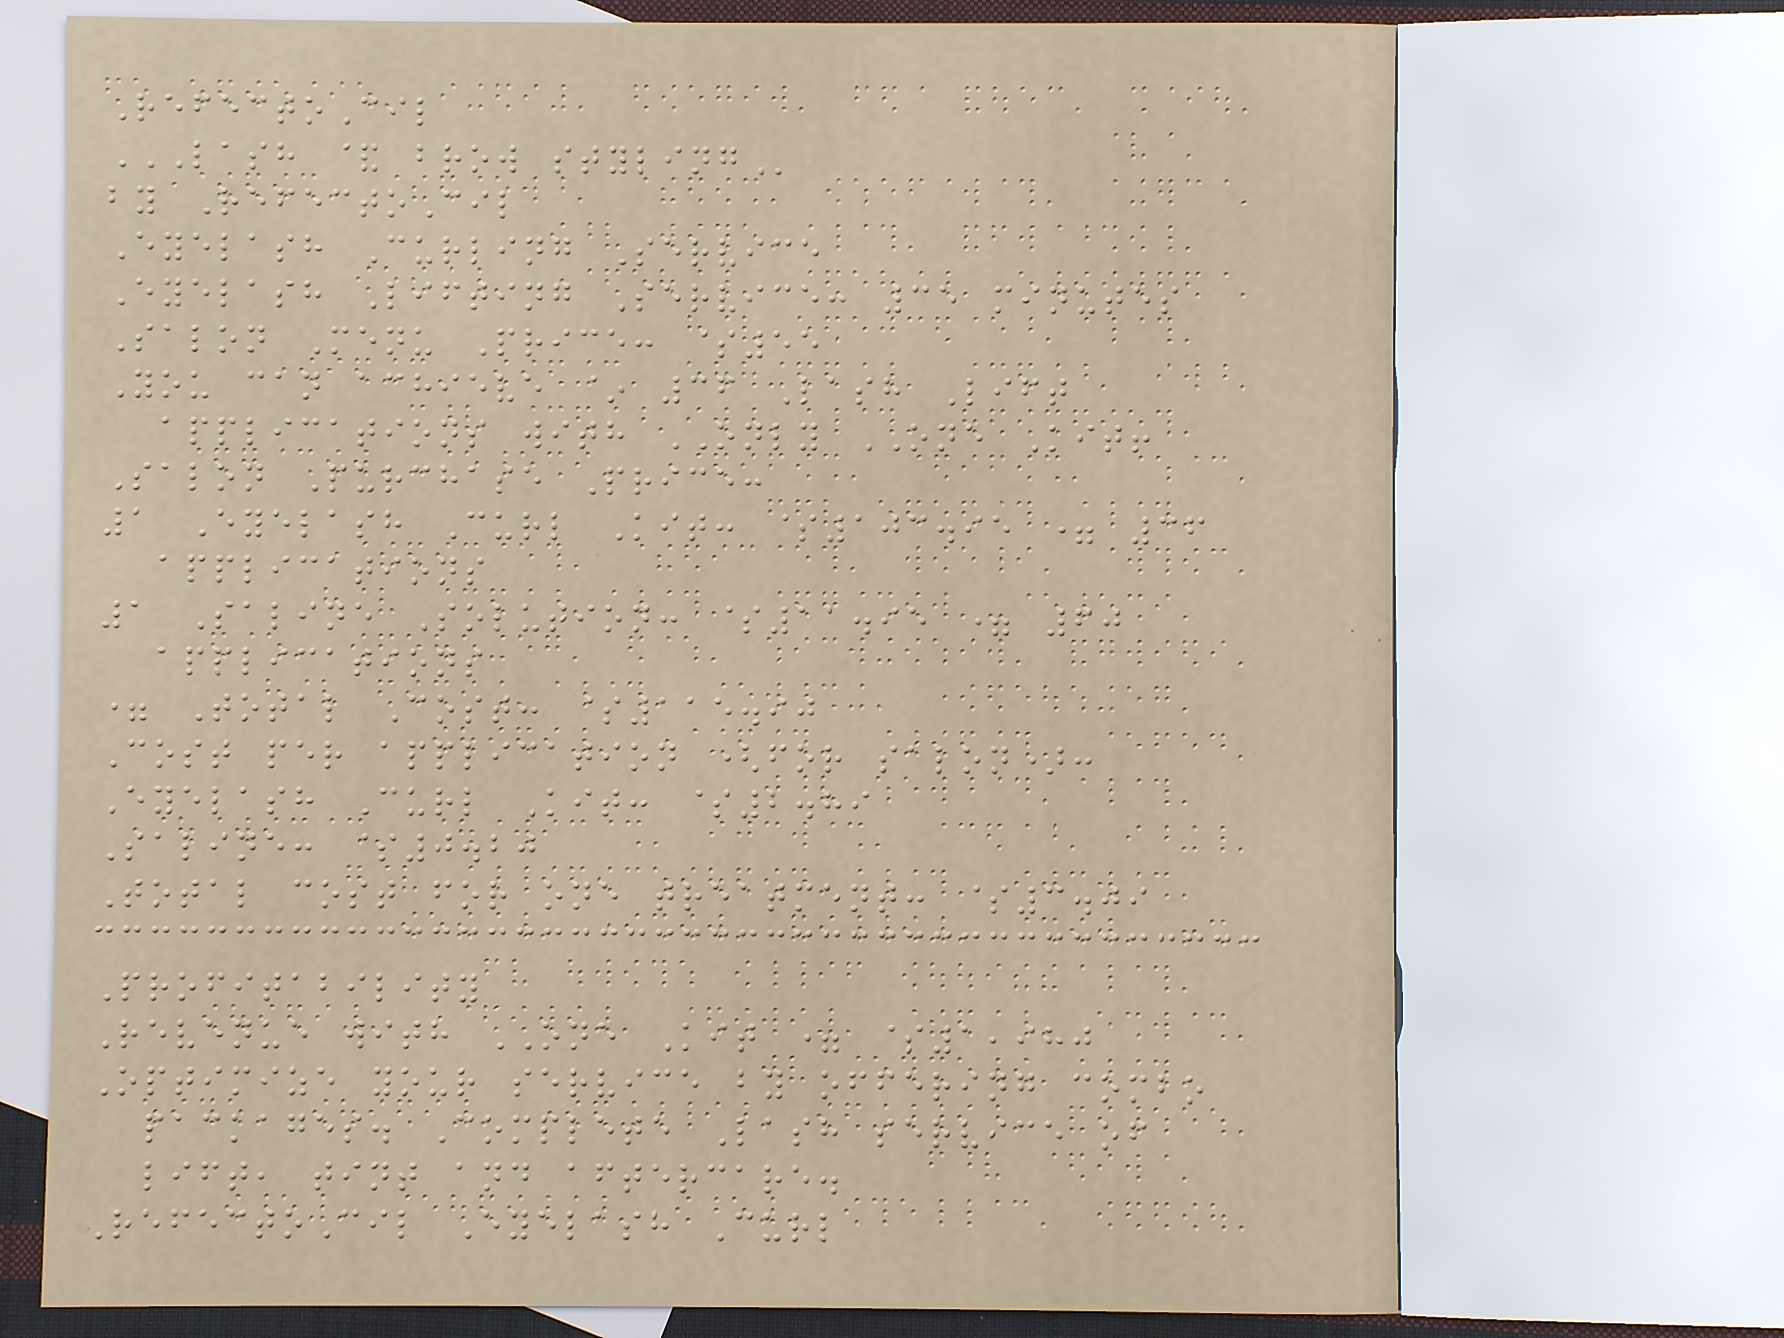RefectoCil
LASH & BROW STYLING
by RefectoCil
Eyelash Curling Service
Eyelash Lifting Service: 35 minutes
Salon Menu Price: $55
You can achieve ~ 36 Lash Lift
applications with ONLY ONE Kit!
Salon Purchase Price:
1 Eyelash Curl Kit: $103.95 = 36
applications
1 Saline Solution: $11.95 = 60
applications
= Total Cost: $115.90
Cost per application (for salon):
Eyelash Curl Kit: $2.89
Saline: $0.20
Total cost for one treatment: $3.09
Profitability
Revenue with ONE Kit = $1,980
Optimize your service by offering combo
packages. Complete Lash service of
lift, tint and aftercare.
RefectoCil Eyelash Curl
